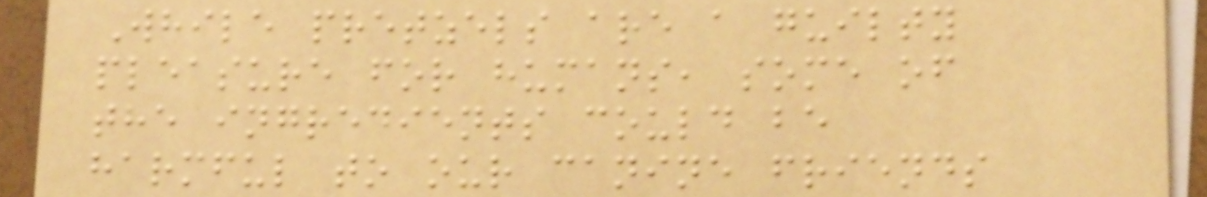While pretzels are a guilty
pleasure for humans, some of
the ingredients could be
harmful to our canine friends
